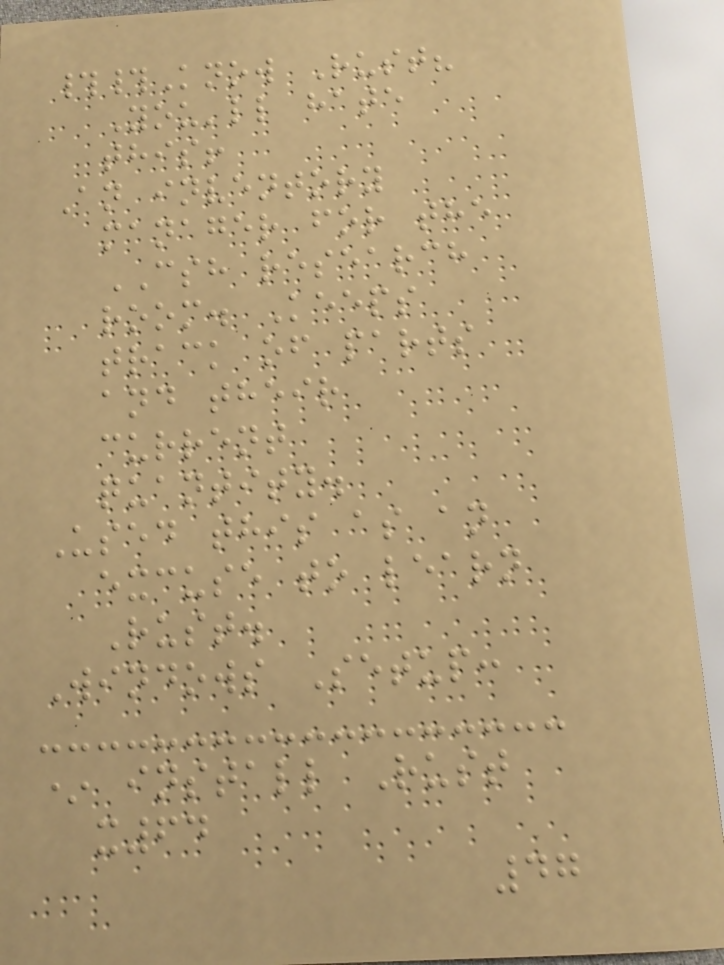##Know Rust?
You'll hate
this!
An inventory
manager for the
CSH research
room. Keeps
track of parts
and their
current
quantity.
Used this as an
excuse to learn
Rust.
Windows Setup:
* install Rust
x64
47
